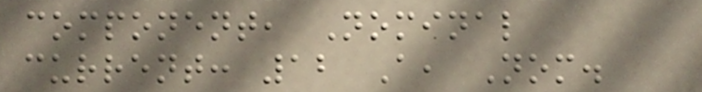component, Nominal
current: 12 A, Nom.
